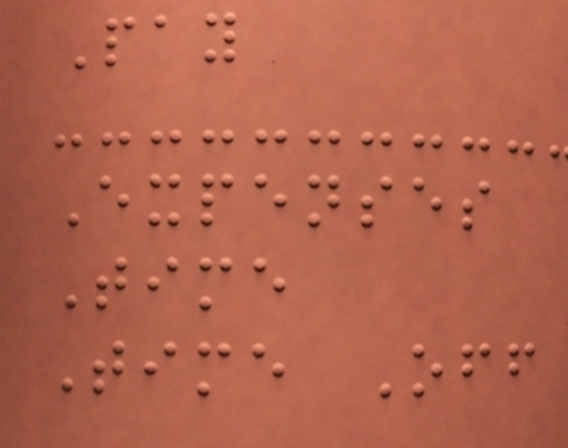Pay
Expenses
Time
Time Off
